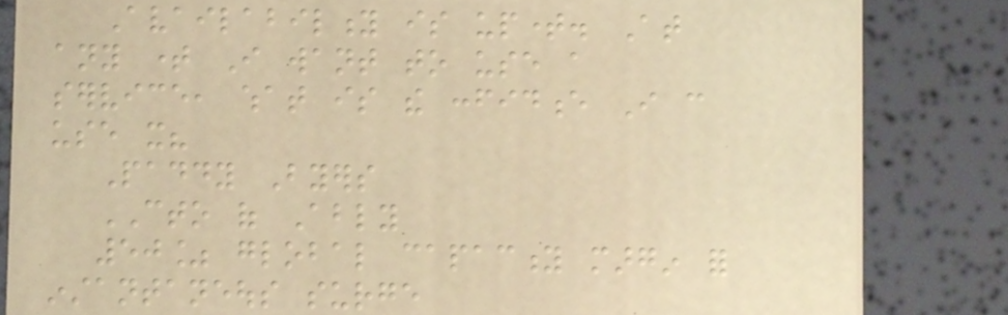Availability is uptime. At
any time I want to use a
service, what is the confidence I can
use it?
Paddy Byers
CTO of Ably
50% global capacity margin for
instantaneous surge
